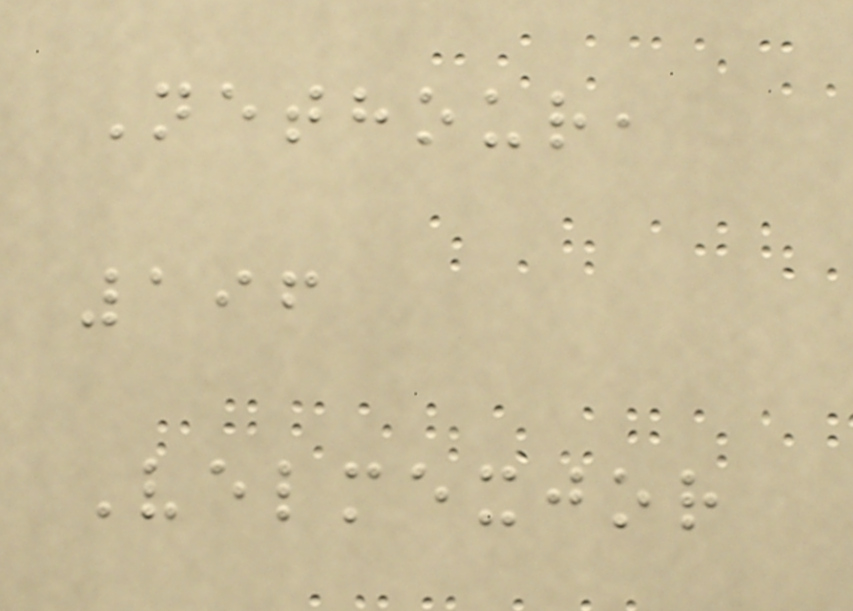Nethour,
196
Velmexjor
